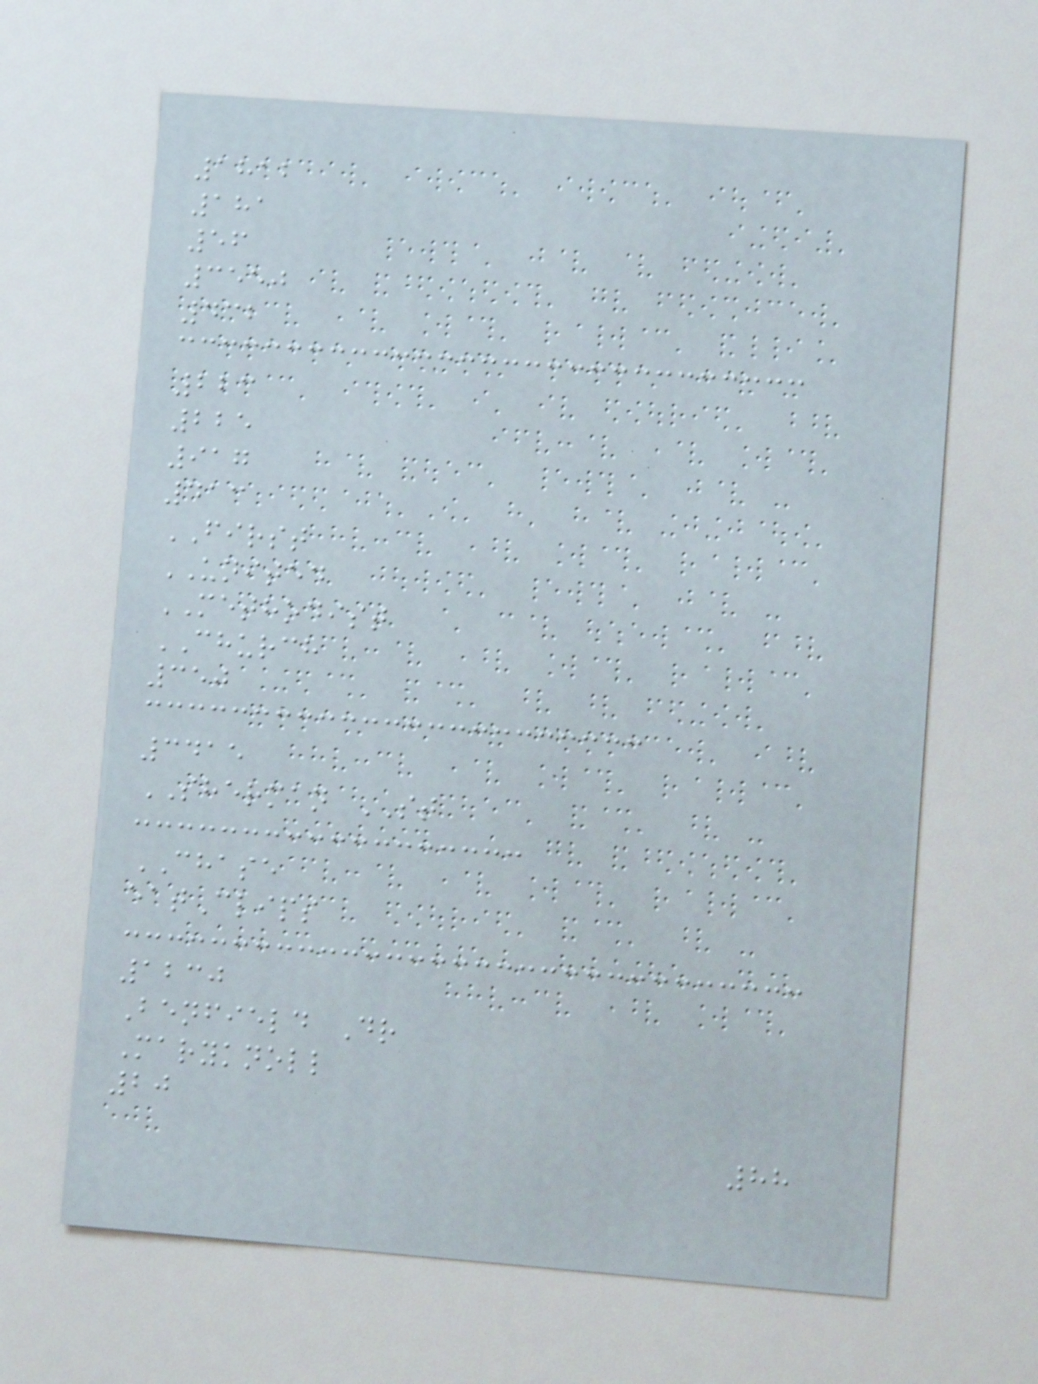1812
181
56
3550
432
223
225
917
413
FIRST
UNITED
METHODIST
CHURCH
350
3415
SHERMAN ST
CHASE
eatClips
1230
Benfield Dr
Maryknoll
20
88
